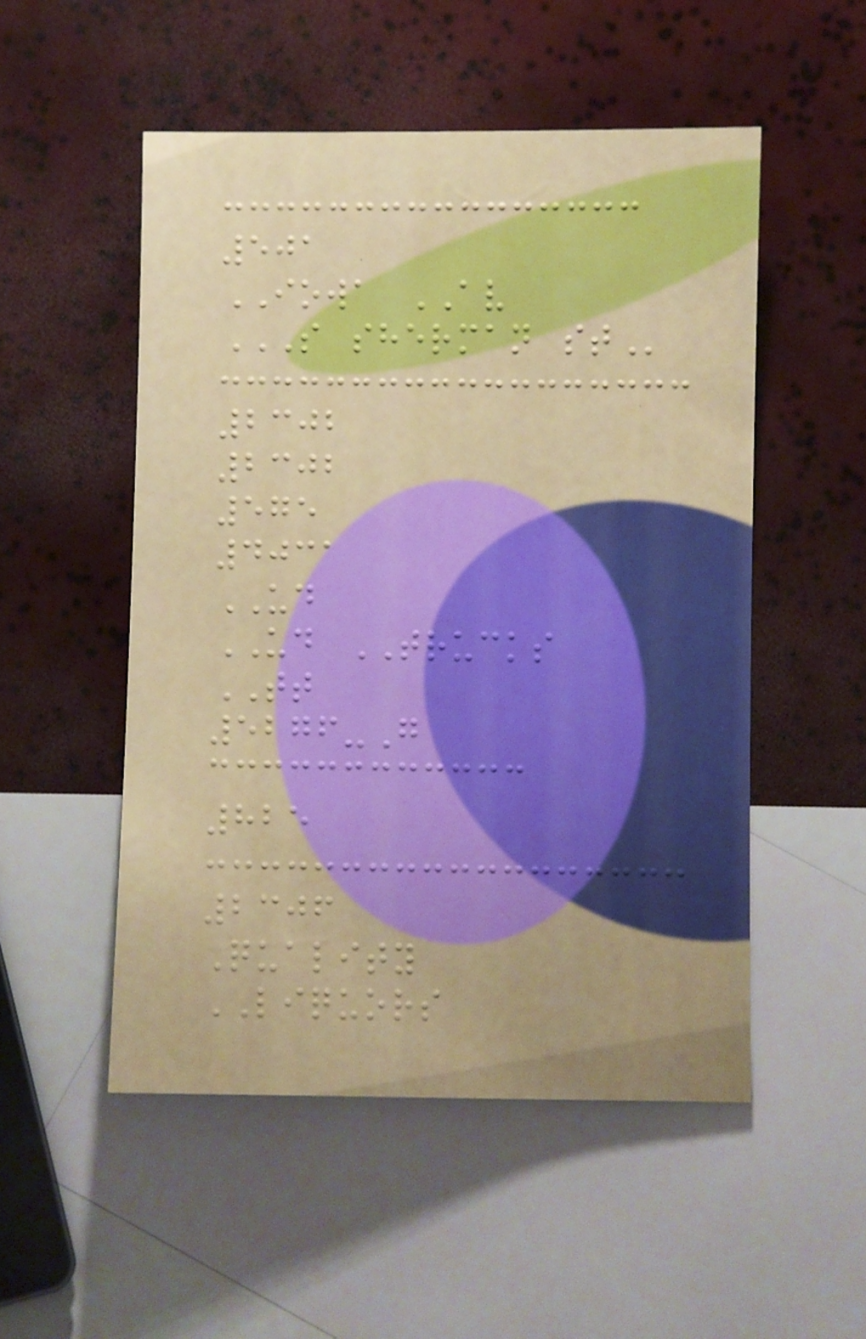501
IOWA AV
S SHERMAN ST
2302
2302
575
4031
UD
UD TRUCKS
TT
5276-G
825
2306
Quality
LIQUORS
